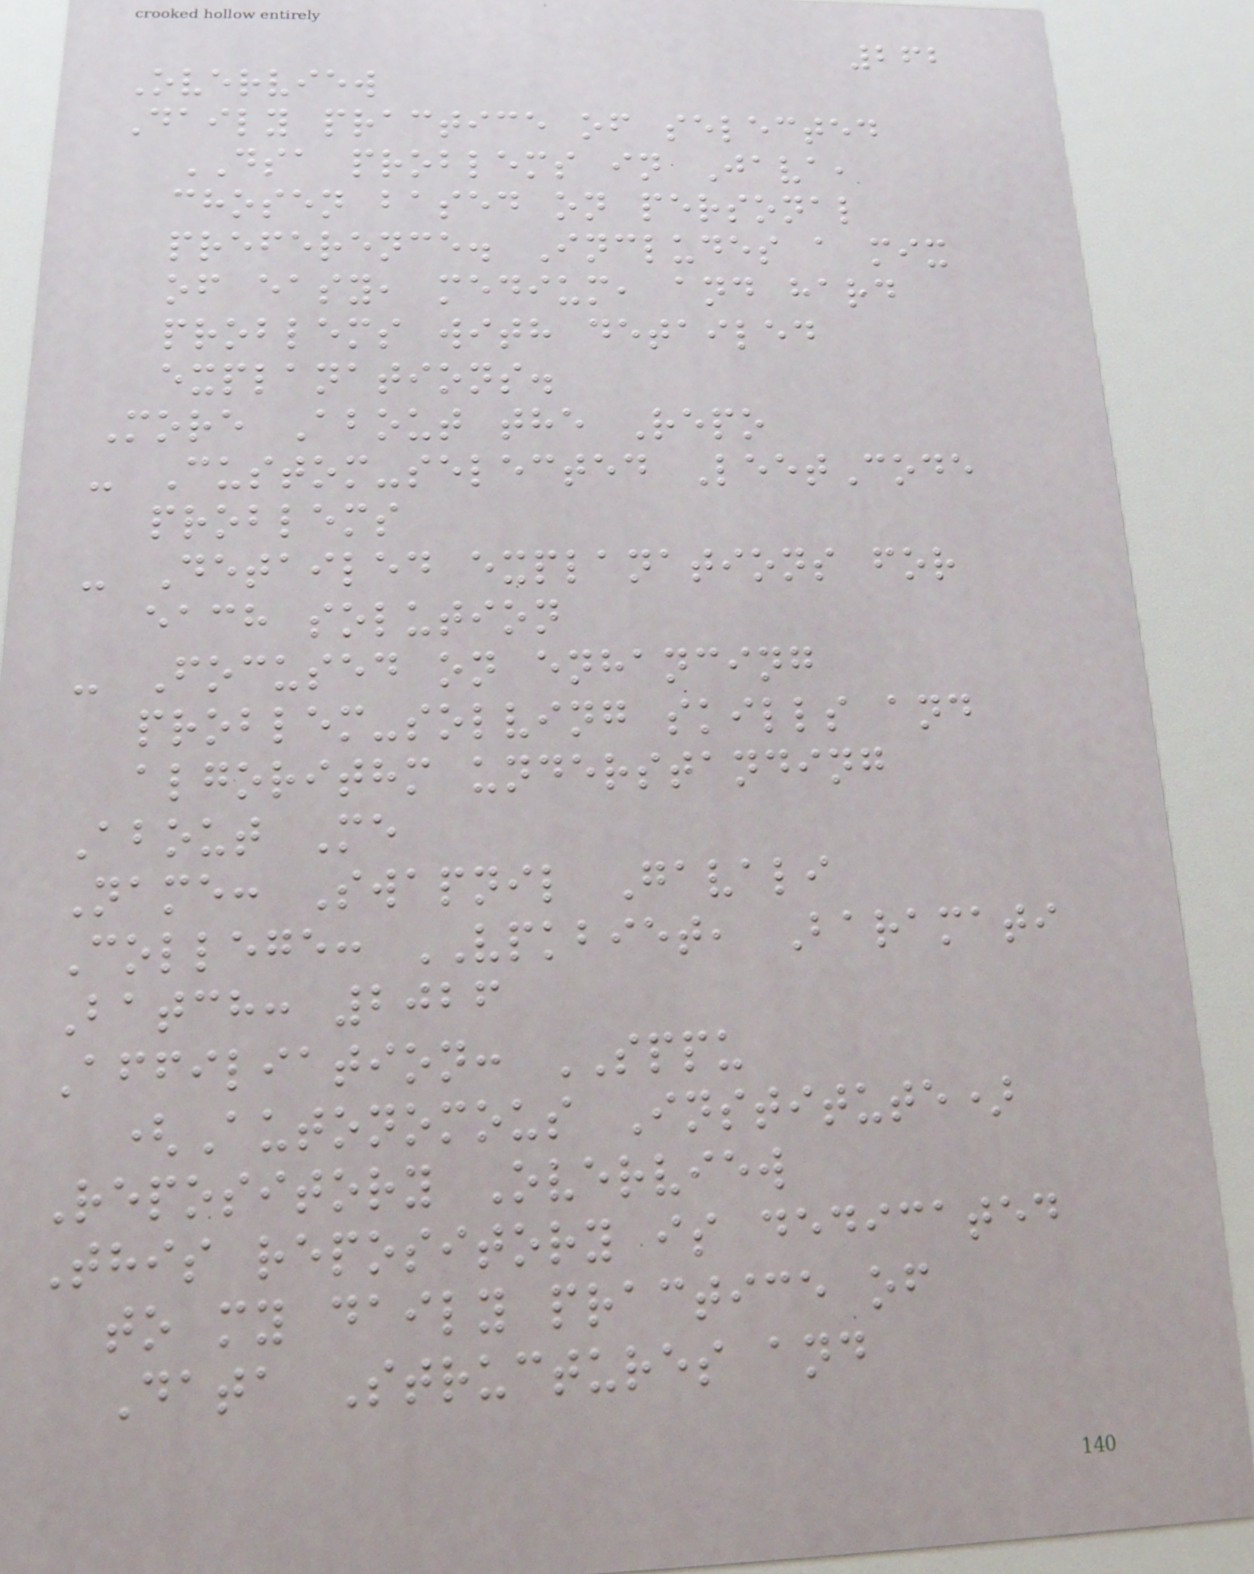262
Overview
Daily practice of selected
DSA problems in Java,
chosen based on personal
preference. Includes a mix
of easy, medium, and hard
problems with detailed
explanations.
More About the Repo
- Custom-selected LeetCode
problems
- Detailed explanations for
each solution
- Focused on enhancing
problem-solving skills and
algorithm understanding
About Me
Name: Swapnil Gavali
College: VPKBIET, Baramati
Batch: 2026
Affiliation: SPPU
(Autonomous Institute)
Repository Overview
This repository is dedicated
to my daily practice of
Data Structures and
